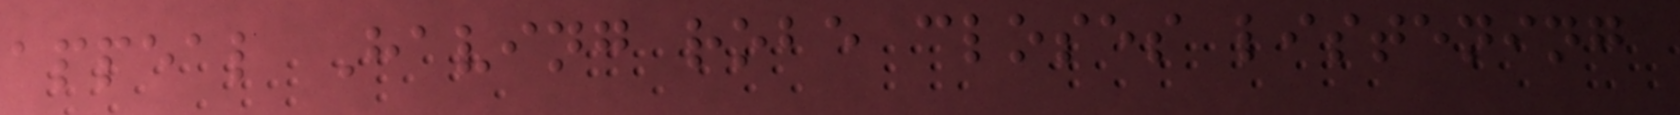appeal Having robe closes listening
